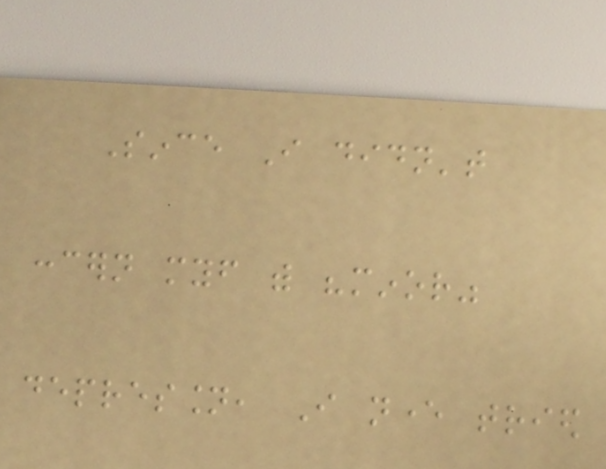Since I didn't
concern myself with "minor"
depression, I never tried
